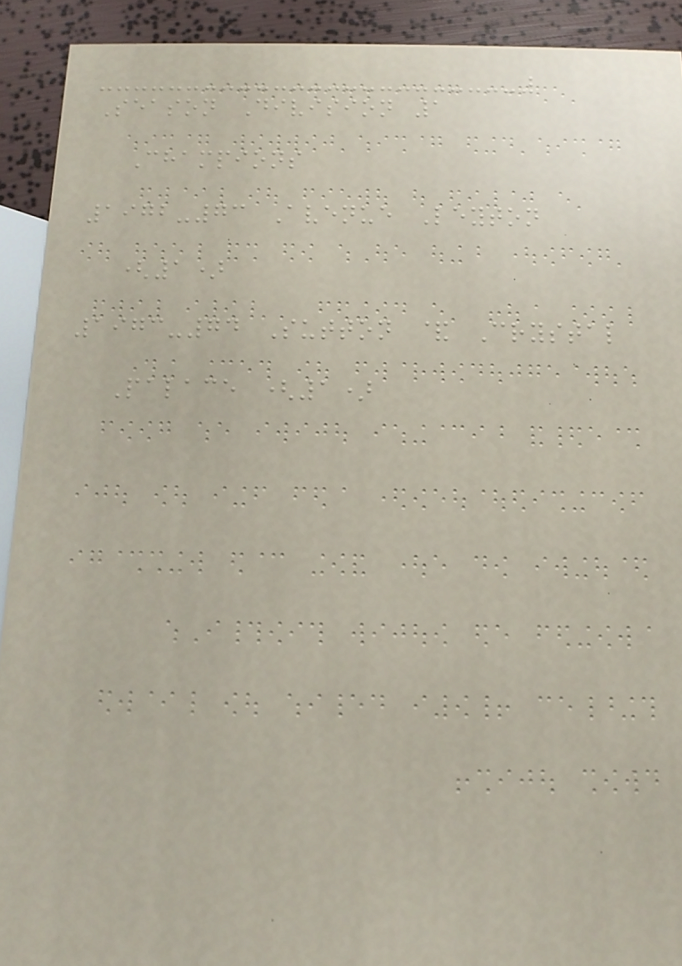Season Division 1
Champions
1972-73 Avenue Leyton
(1)
1973-74 Sutton & Crystal
Palace (1)
